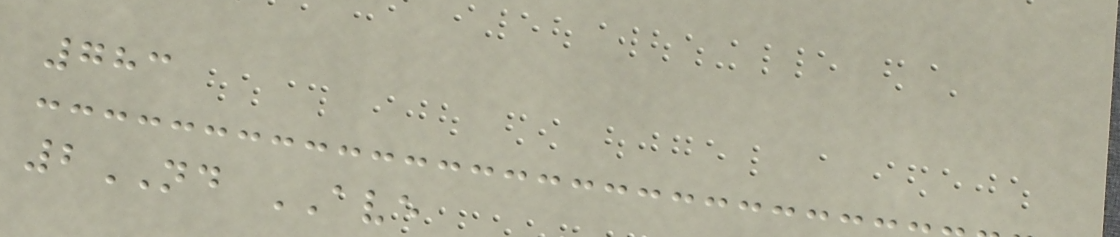783
2ND AVE
